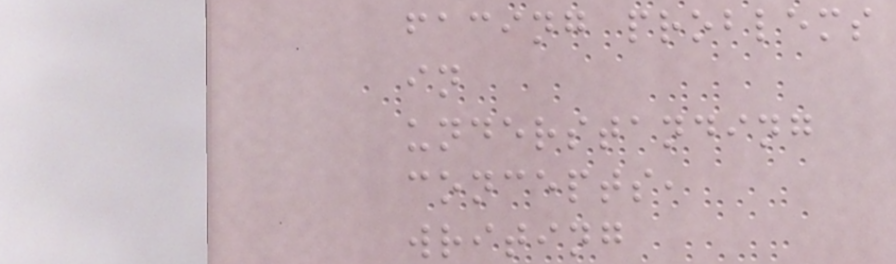facing problems
in
understanding
concepts,
writing
